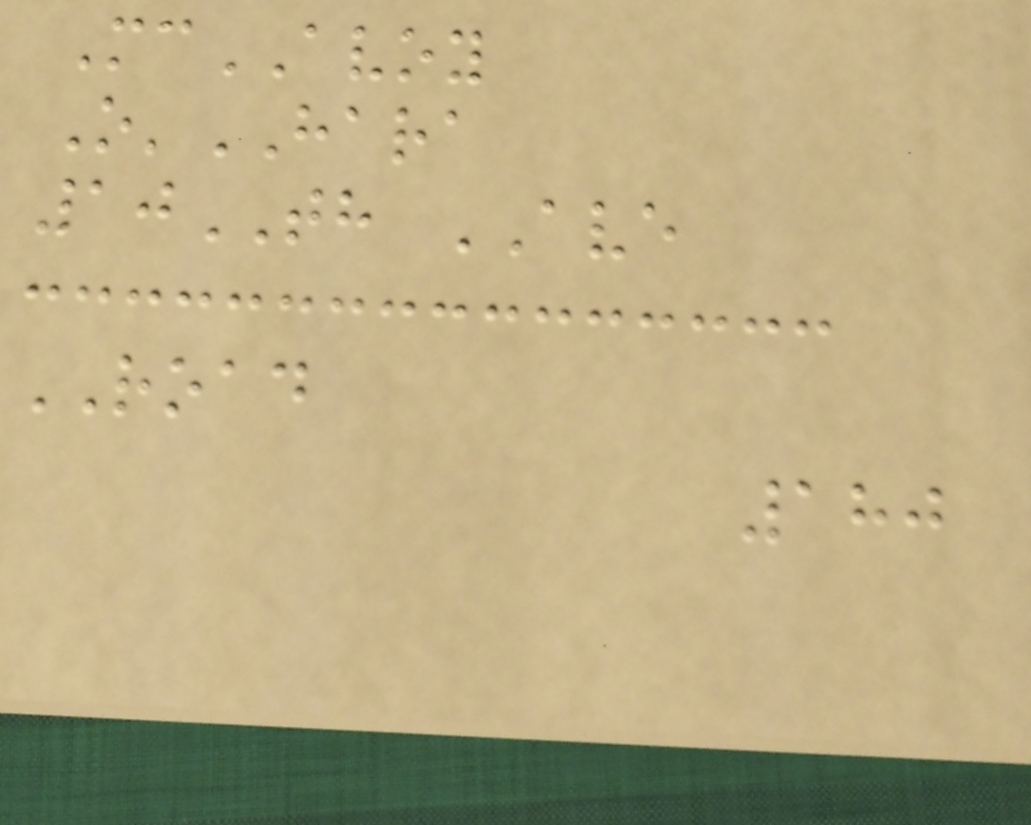McAVOY
O'HARA
10TH AVE
ROAD
180
